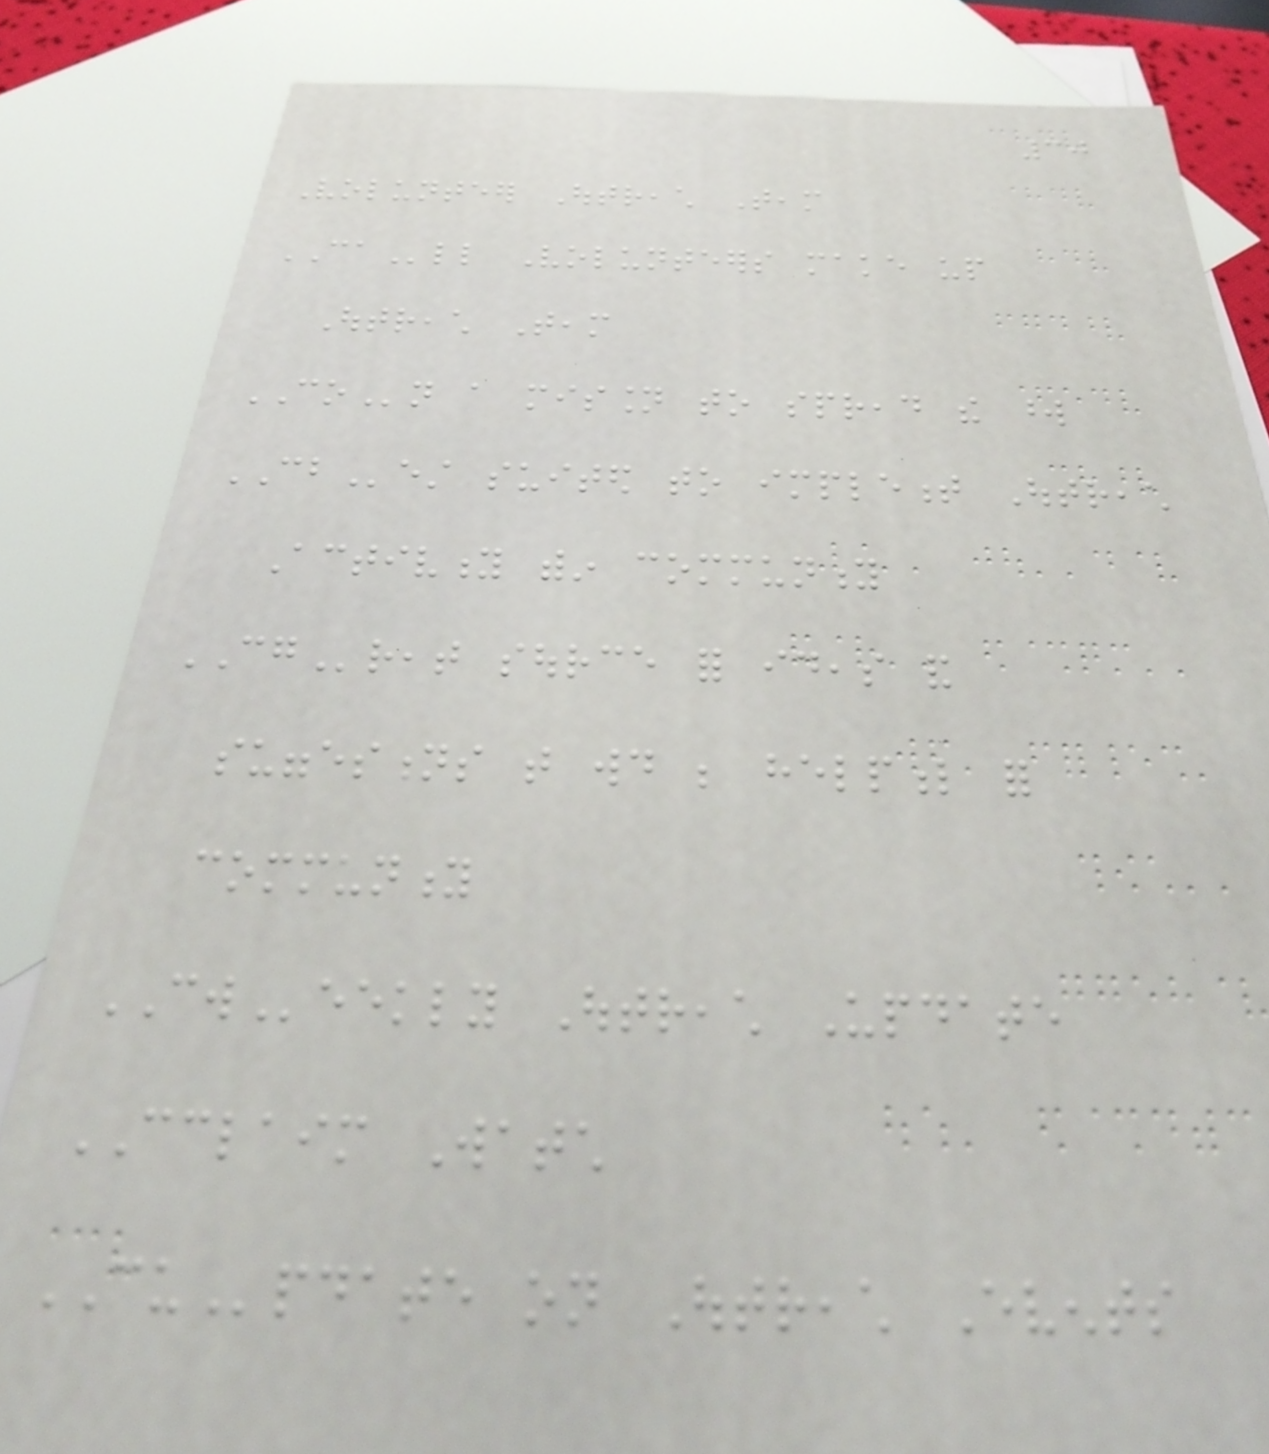30
Volunteer Outreach Team
CAll Volunteers make up
Outreach Team
COn a mission to spread the word
CBest suited to implement Outreach
Activity within community
CGreat source for ideas and
suggestions that would be helpful for
community
CWeekly Outreach Update
CCLAIM Watch
CUpdate on Outreach Events
